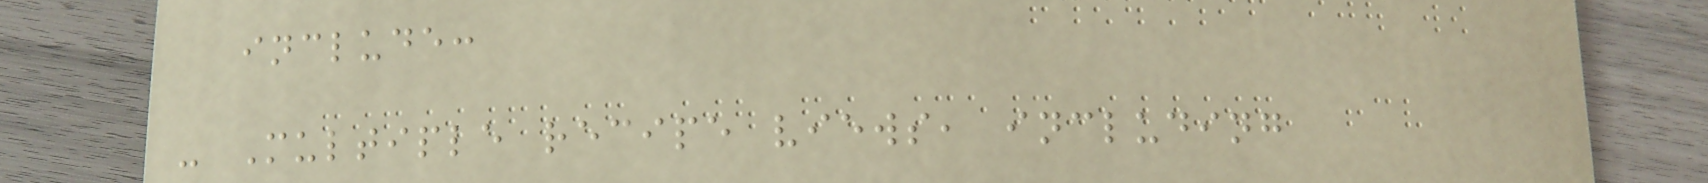include:
- Multiple recipe views, including
